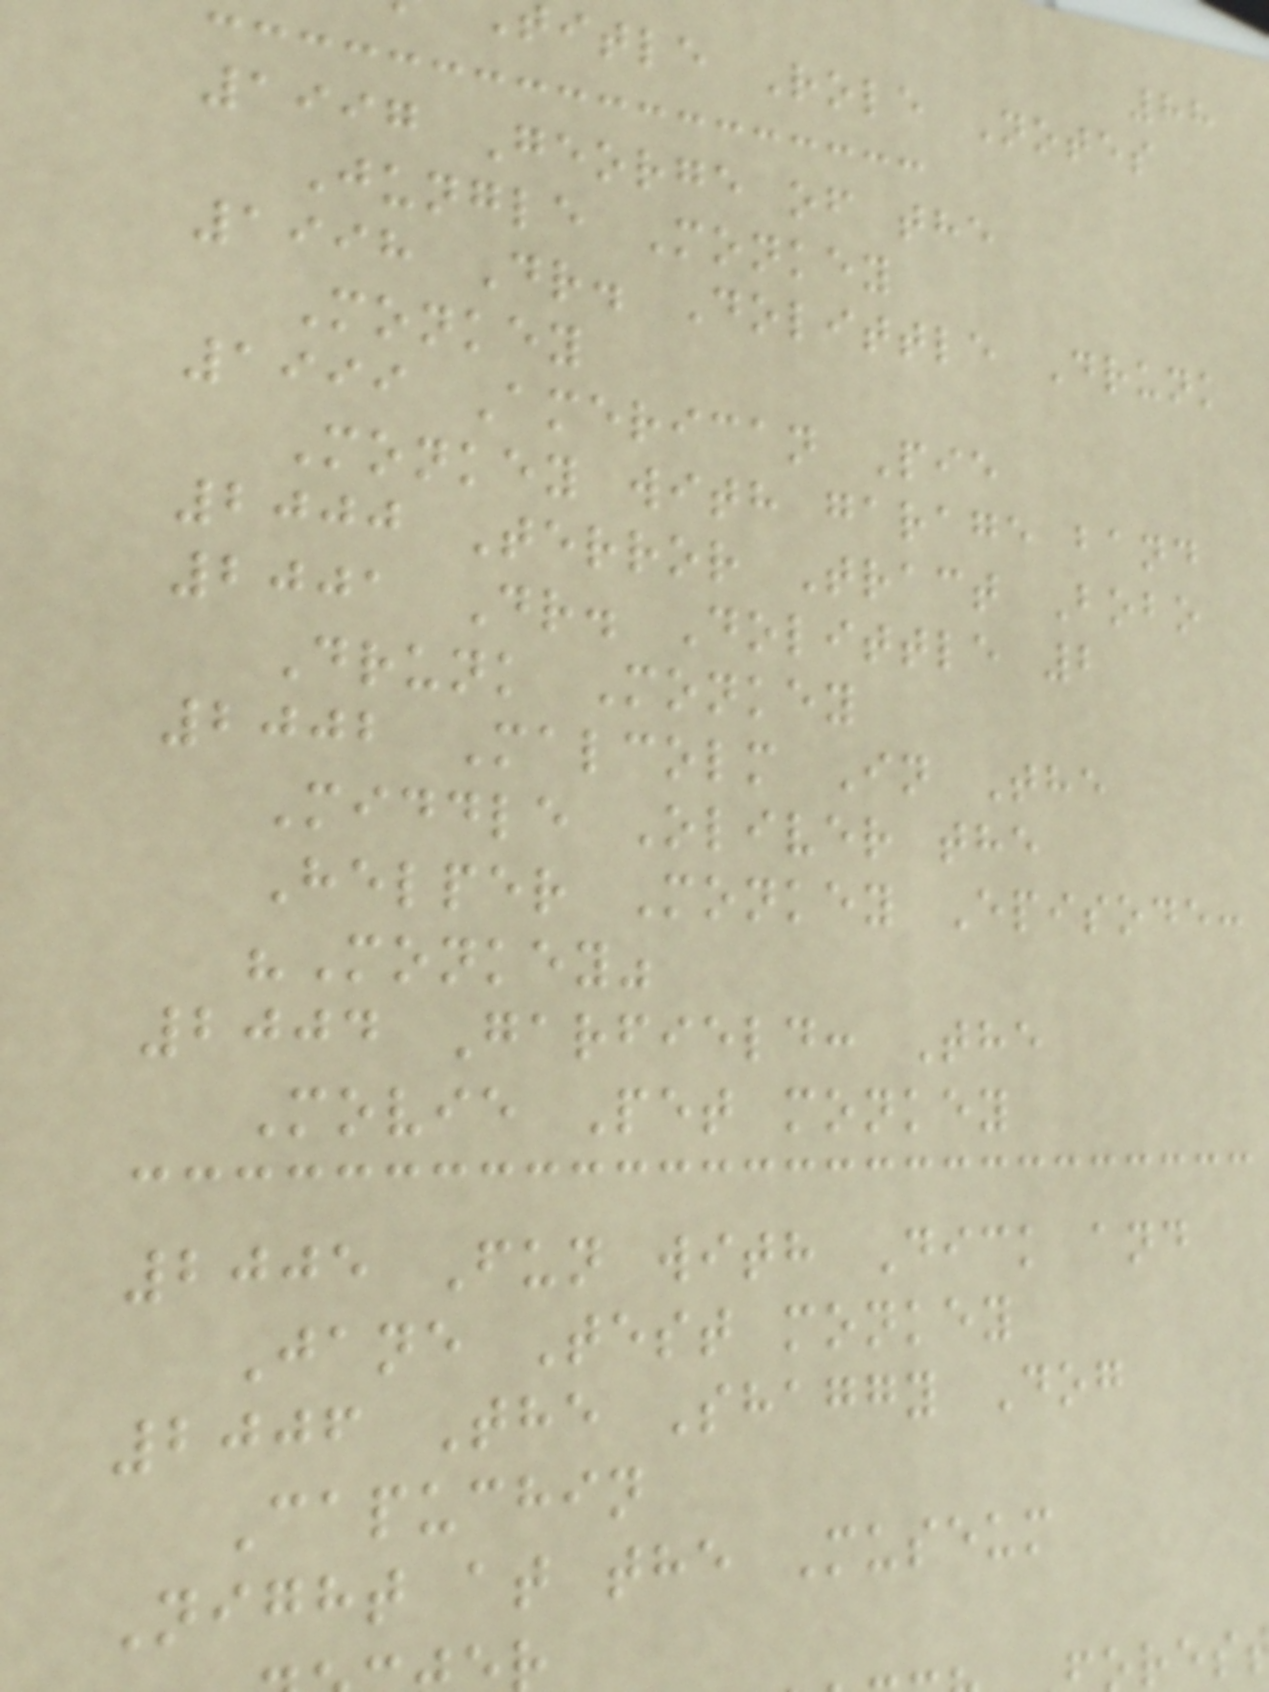88
itle Role Notes
1997 George of the
Jungle Monkey
1998 Dr. Dolittle Drunk
Monkey
1999 American Pie
Monkey with garage band
2000 Terror Tract Bobo
2001 Dr. Dolittle 2
Drunk Monkey
2002 Malcolm In The
Middle Oliver the
Helper Monkey Episode:
"Monkey"
2004 Garfield: The
Movie Pet monkey
2005 Fun with Dick and
Jane Test monkey
2006 The Shaggy Dog
Capuchin
Night at the Museum
